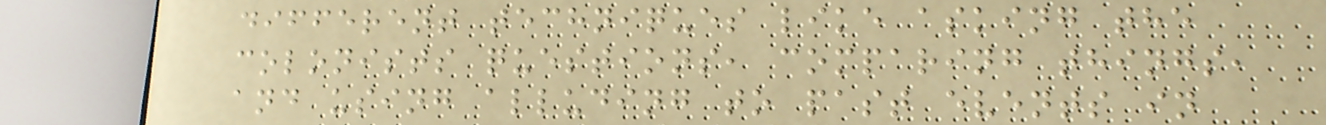different techniques like asking the
colonists questions, comparing things,
and using alluding to past events in
